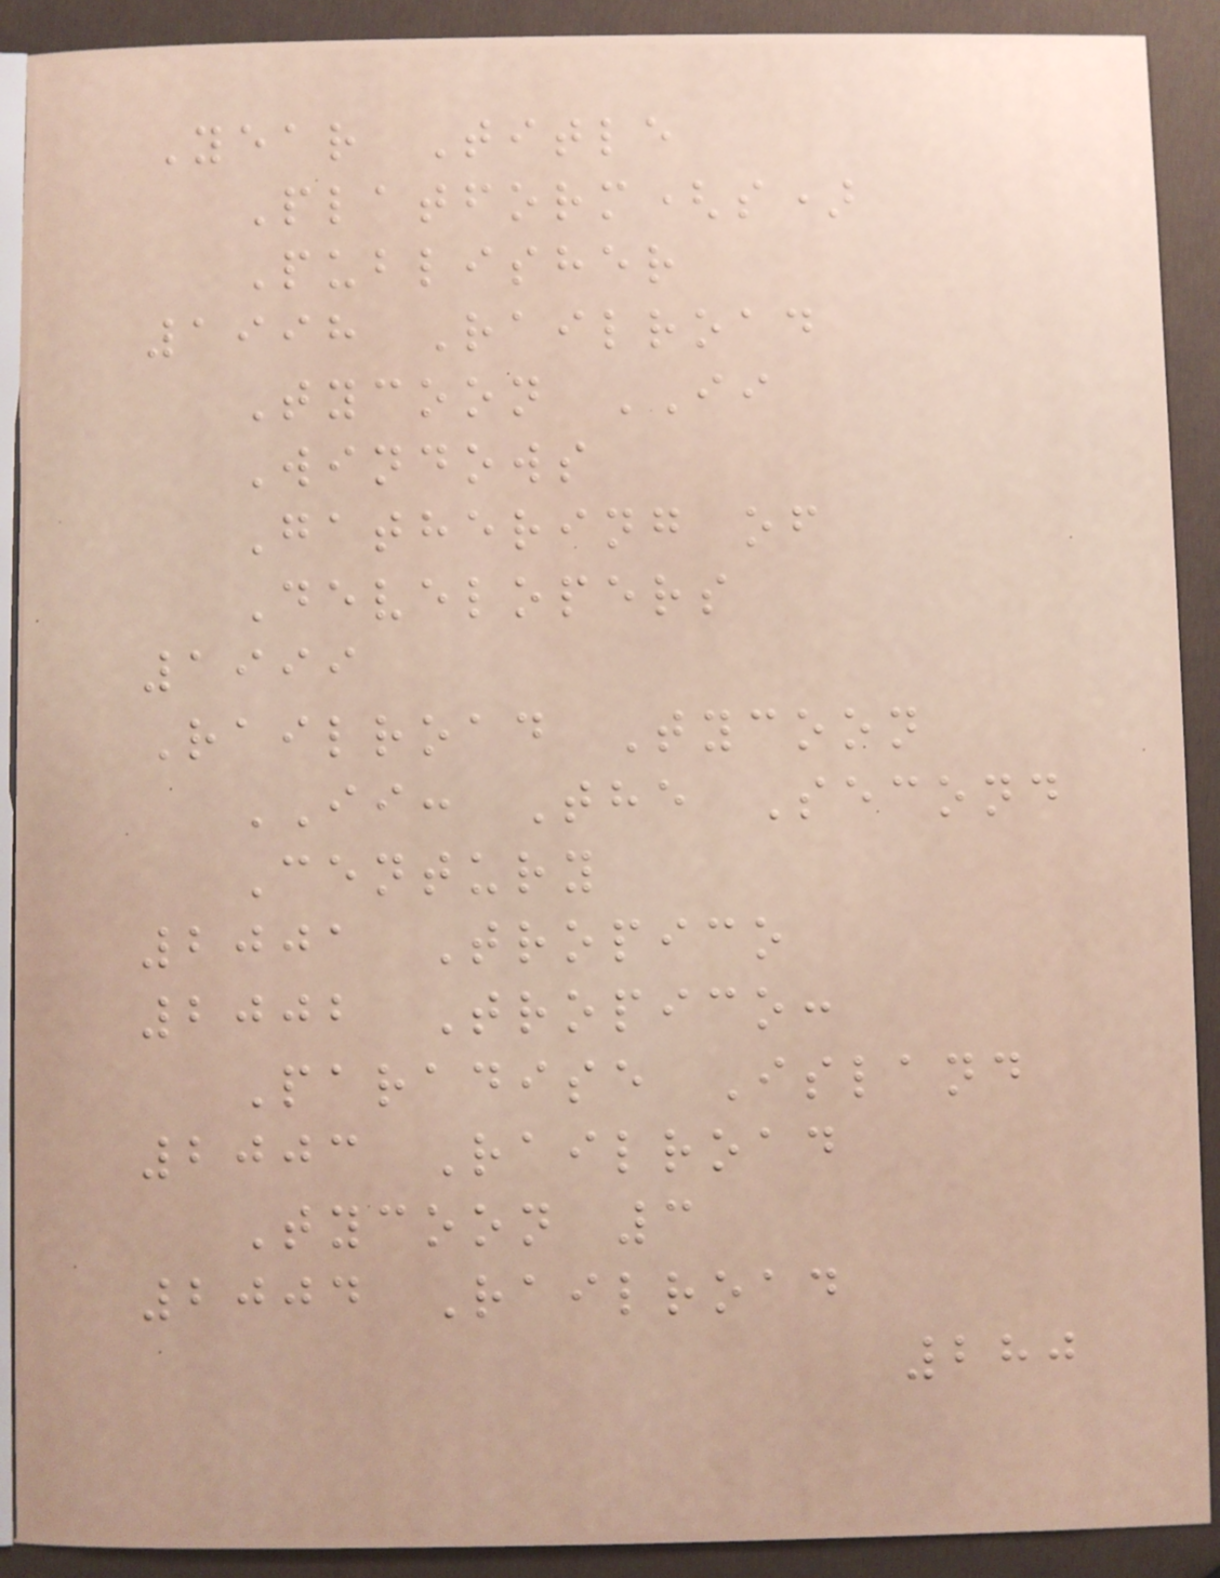Year Title
Platform(s)
Publisher
1998 Railroad
Tycoon II
Windows
Gathering of
Developers
1999
Railroad Tycoon
II: The Second
Century
2001 Tropico
2002 Tropico:
Paradise Island
2003 Railroad
Tycoon 3
2004 Railroad
280
